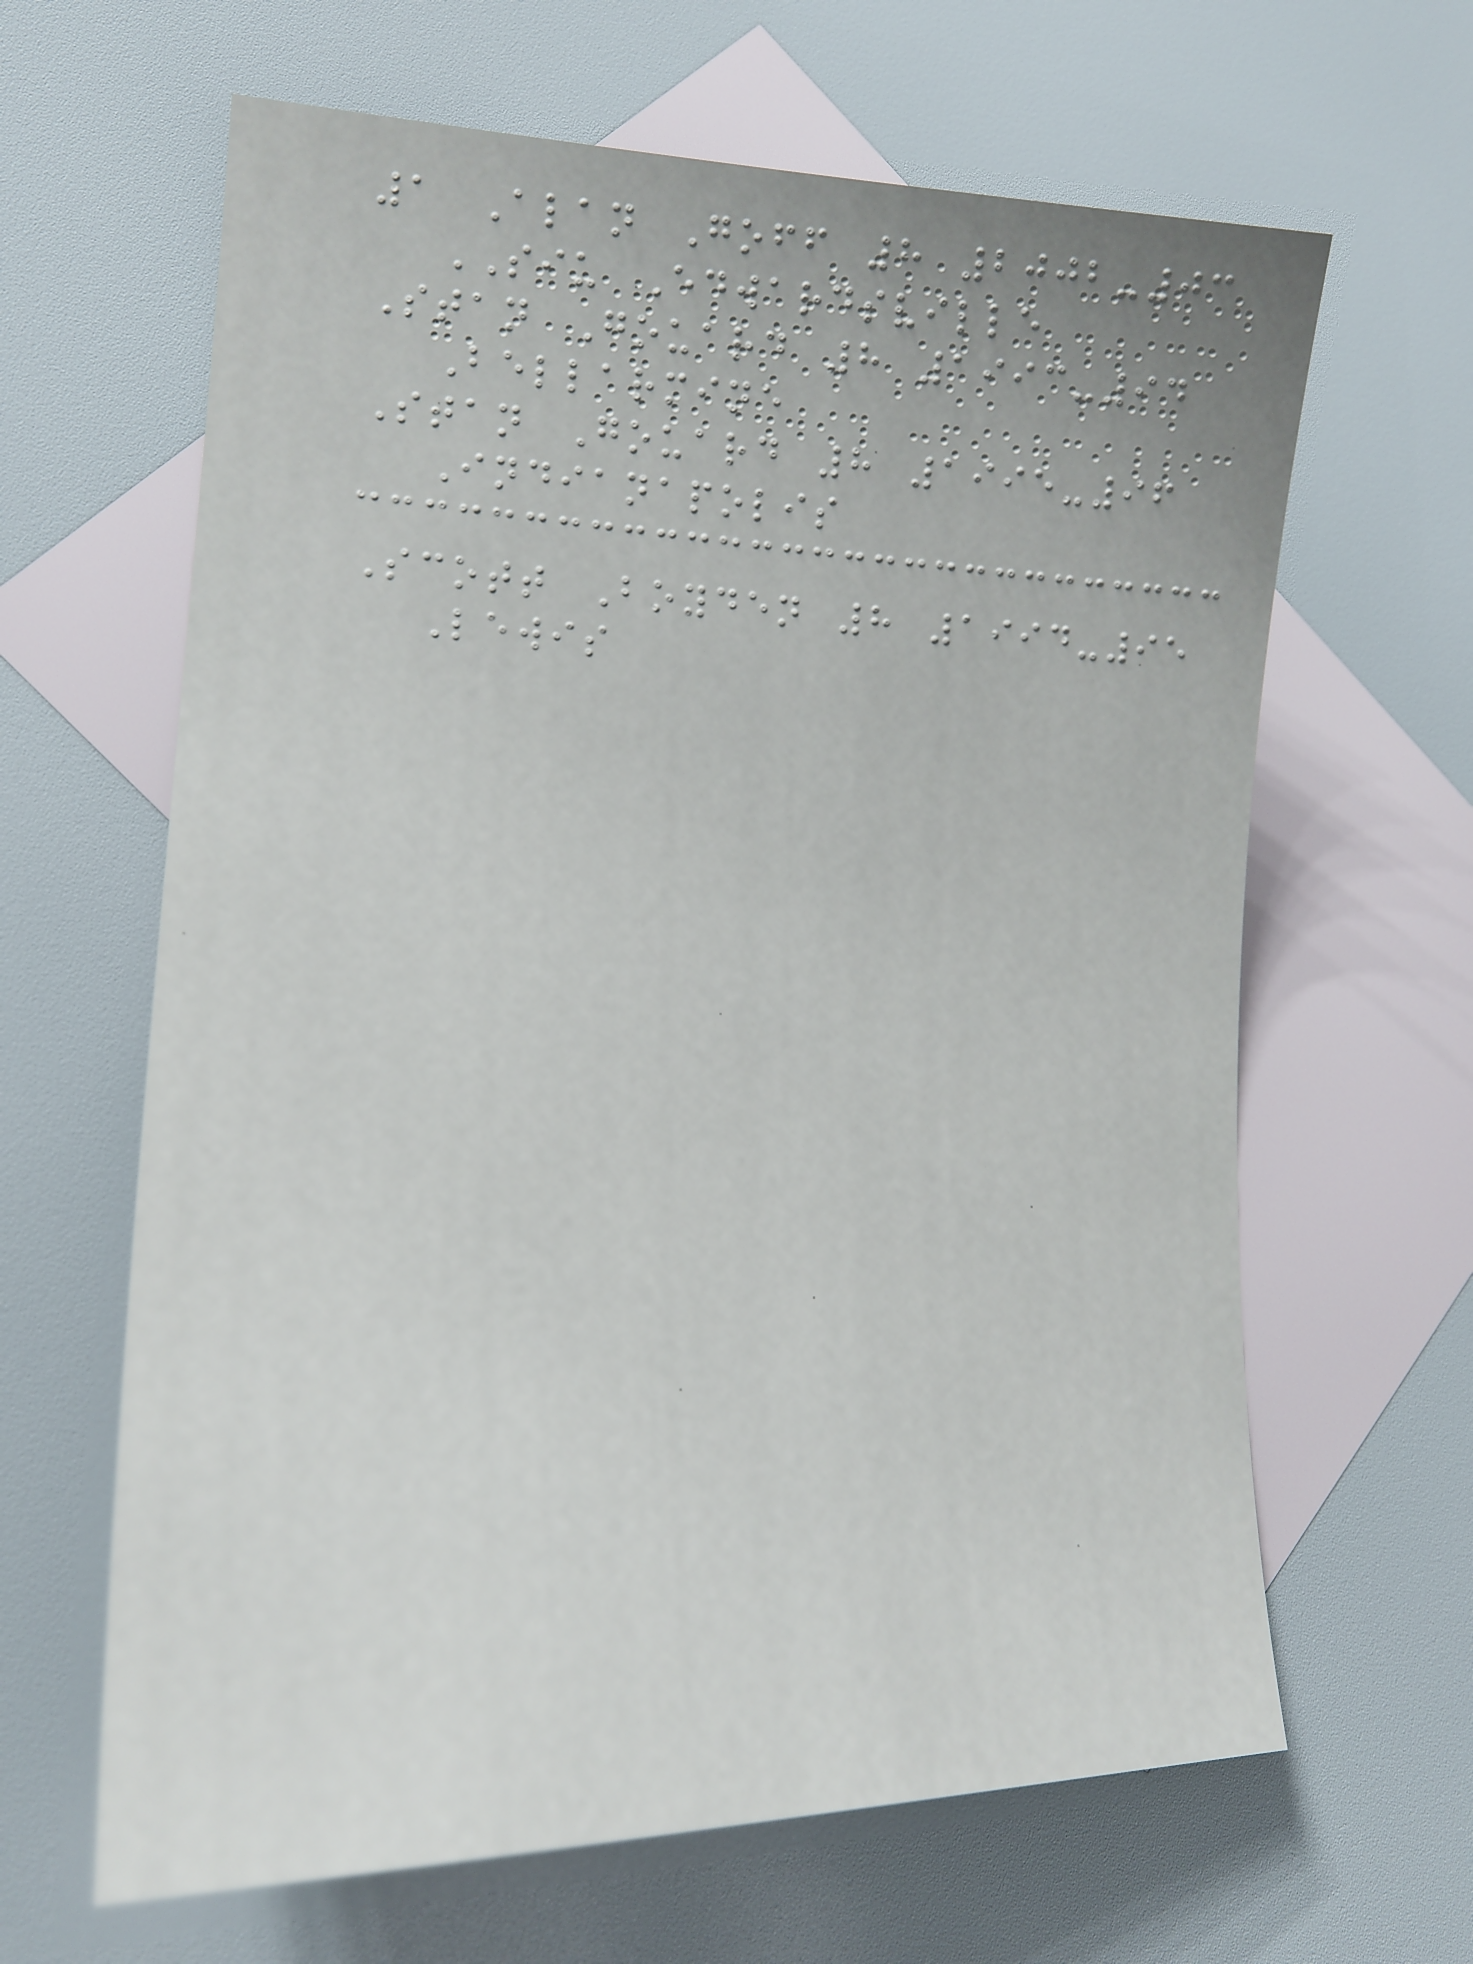1 Alan Goff 8 2002-03
SIU Edwardsville
Stan Gouard 8 1993-94
Bellarmine
Stan Gouard 8 1995-96
Indianapolis
Scott Boyden 8 1994-95
Lewis
